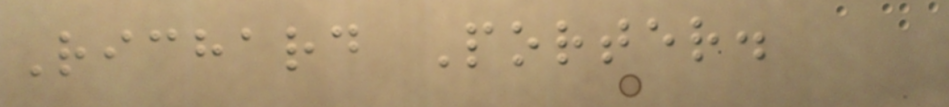Richard Porter.
